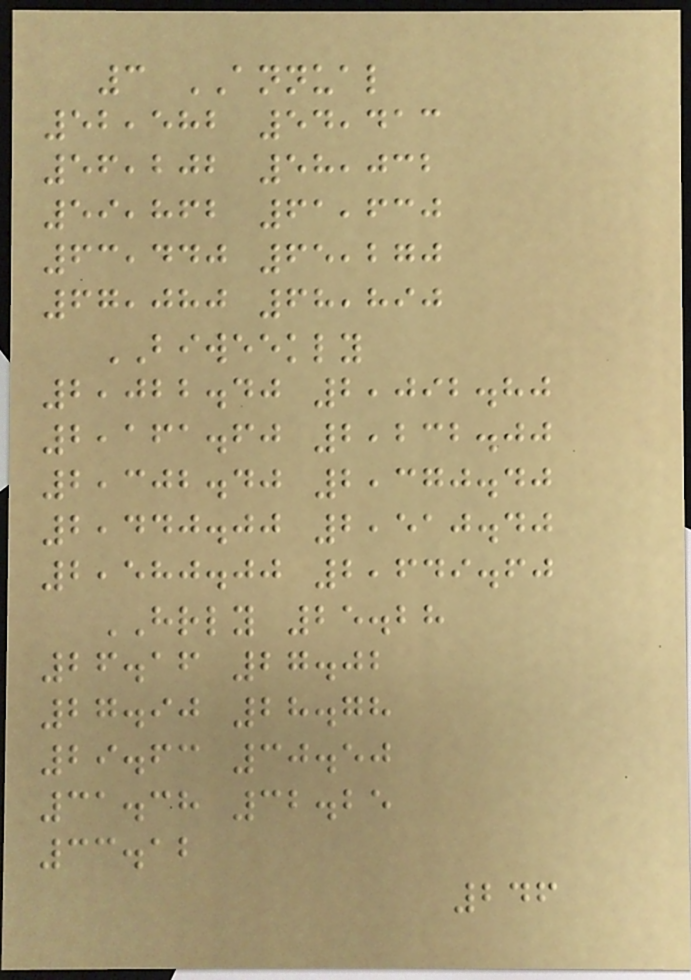3 ANNUAL
52,582 54,413
56,202 58,032
59,862 61,630
63,440 65,270
67,080 68,890
BIWEEKLY
2,022.40 2,092.80
2,161.60 2,232.00
2,302.40 2,370.40
2,440.00 2,510.40
2,580.00 2,649.60
HRLY 25.28
26.16 27.02
27.90 28.78
29.63 30.50
31.38 32.25
33.12
246
